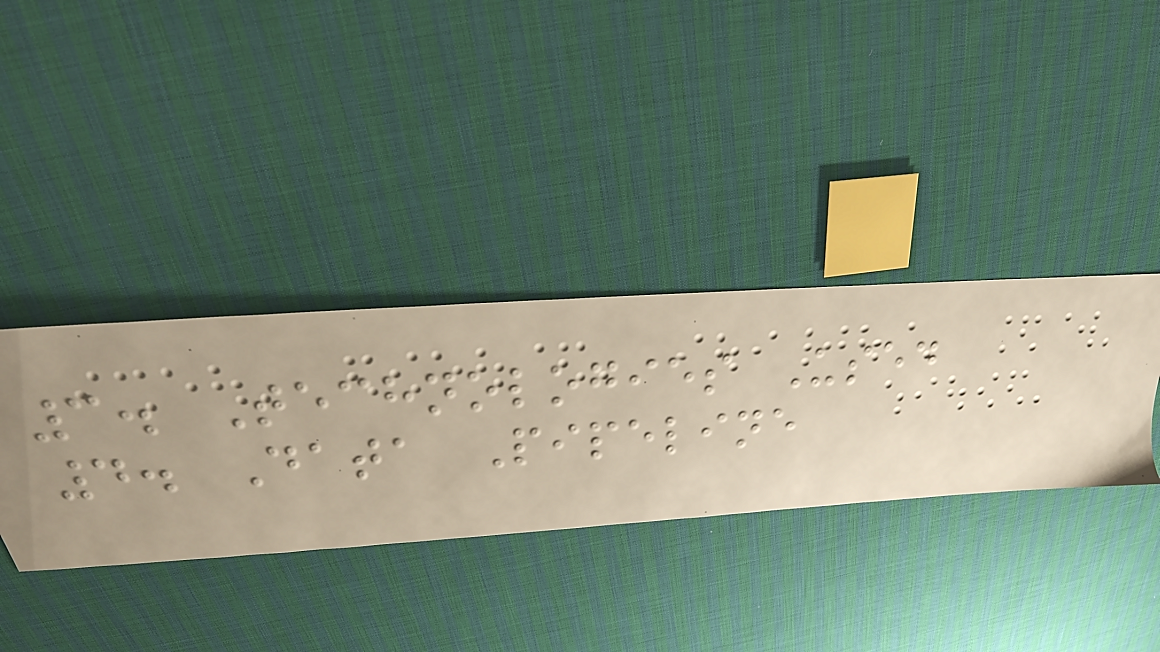3. Technologies Used
4. Data Pipeline
